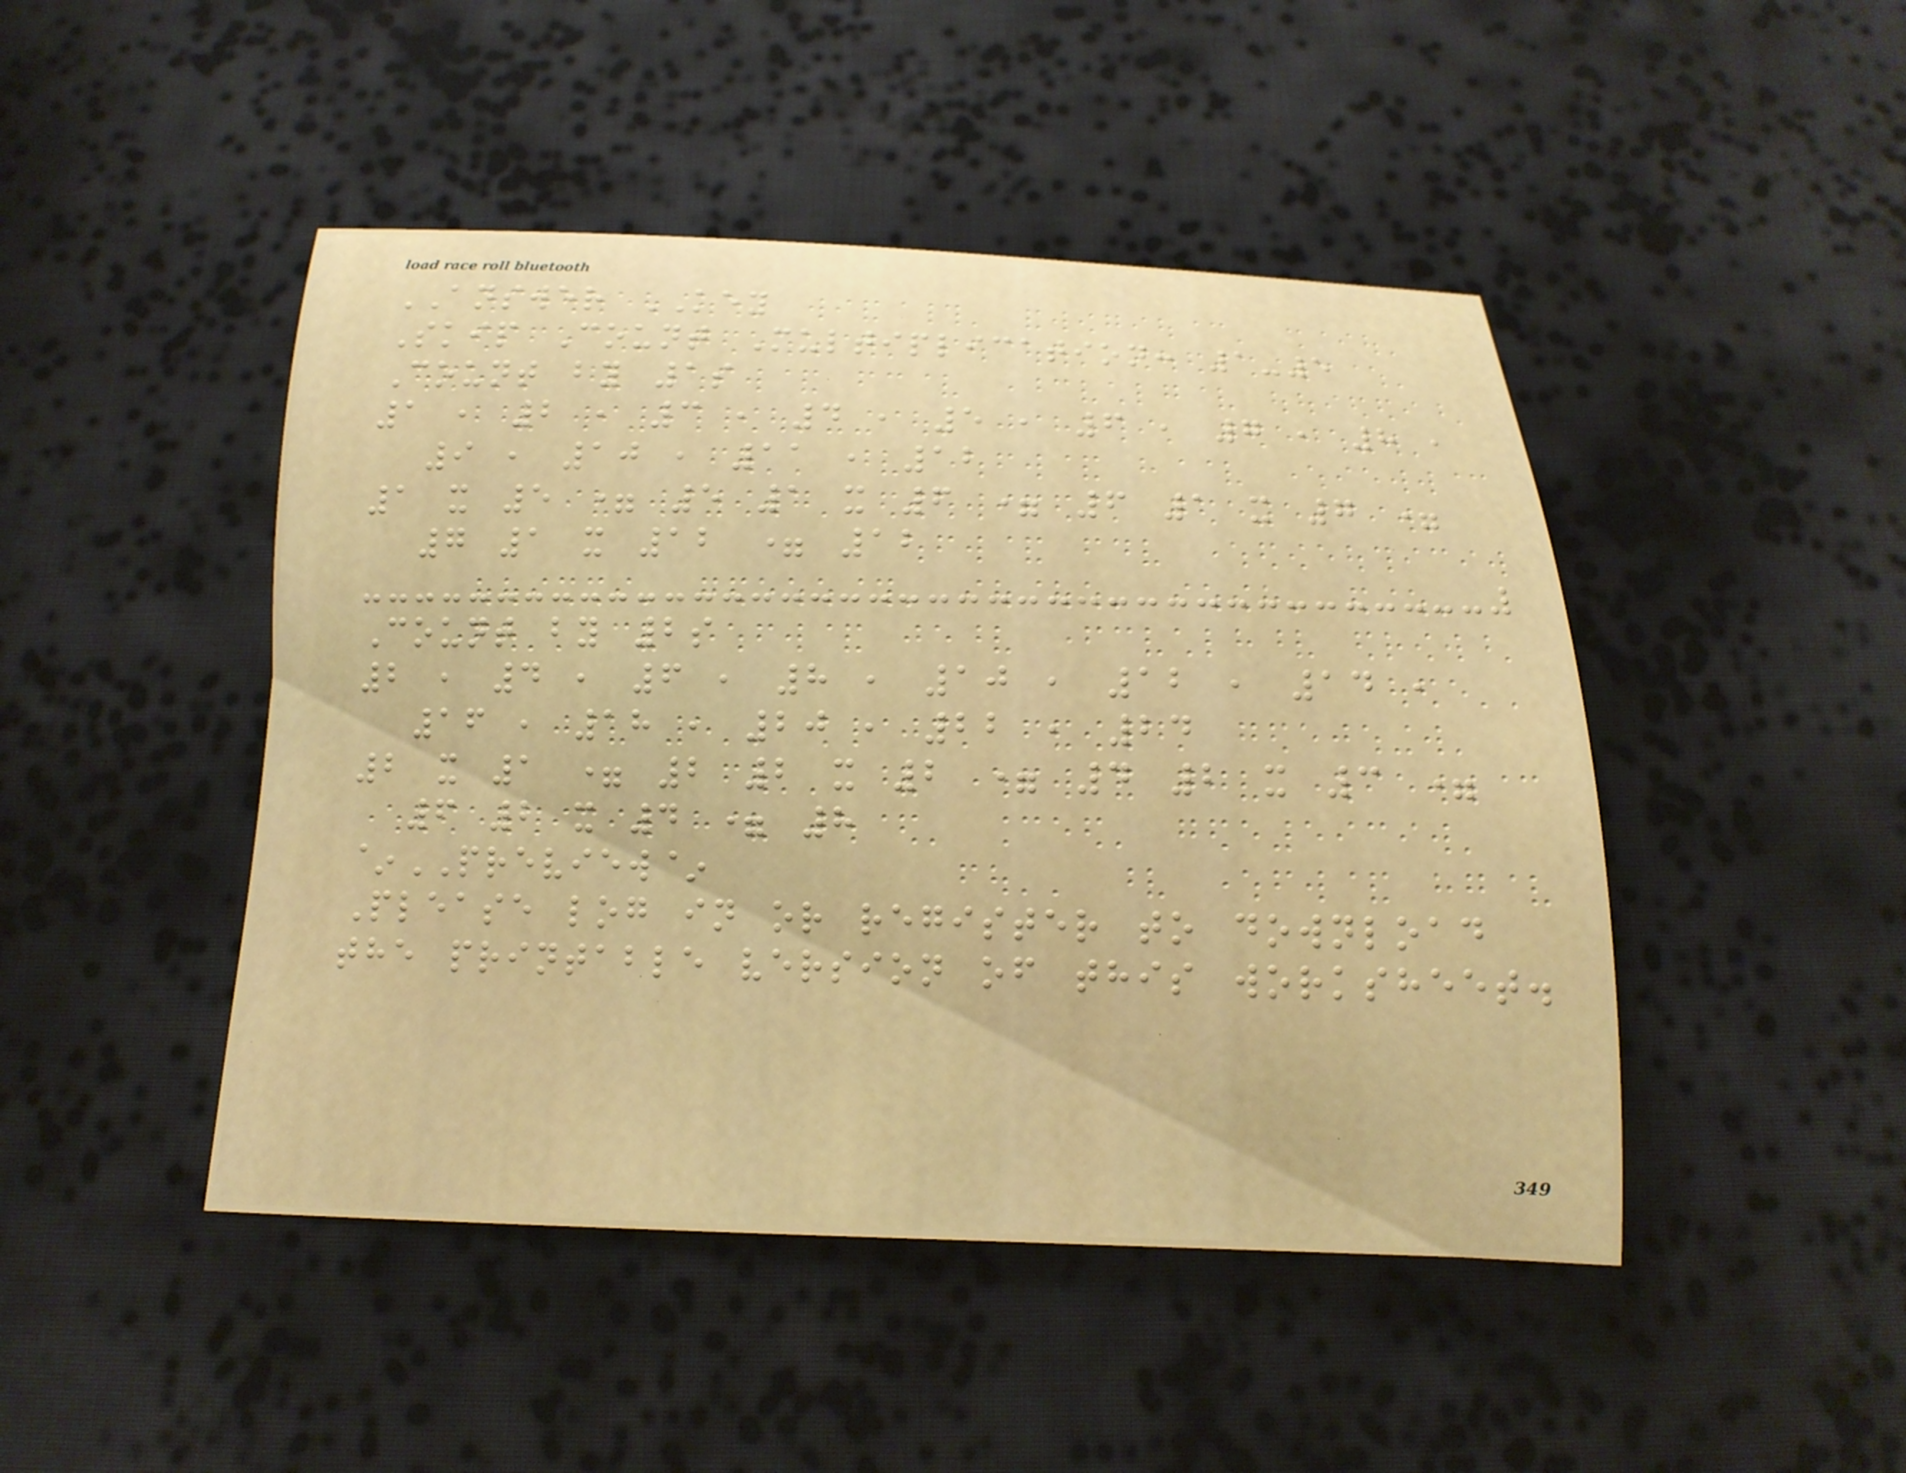ANSWER KEY
Skip Count Multiplication: 1-5
Count by 1s
1 , 2 , 3 , 4 , 5 , 6 , 7 , 8 ,
9 , 10 , 11 , 12
1 x 5 = 5 1 x 6 = 6 1 x 7 =
7 1 x 12 = 12
Count by 2s
2 , 4 , 6 , 8 , 10 , 12 , 14 ,
16 , 18 , 20 , 22 , 24
2 x 1 = 2 2 x 2 = 4 2 x 3 =
6 2 x 4 = 8
~PREVIEW~
Please log in or register to download
the printable version of this worksheet.
